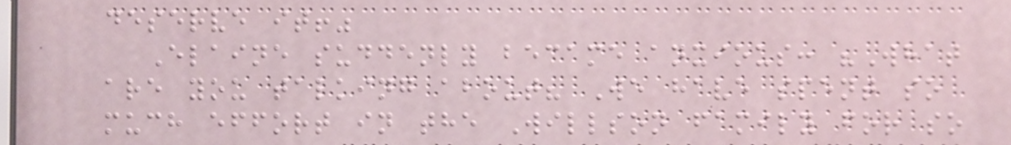deserve it!"
Elaine suddenly became anxious: "What
are you talking about? We have spent so
much effort in the Willson family for so
